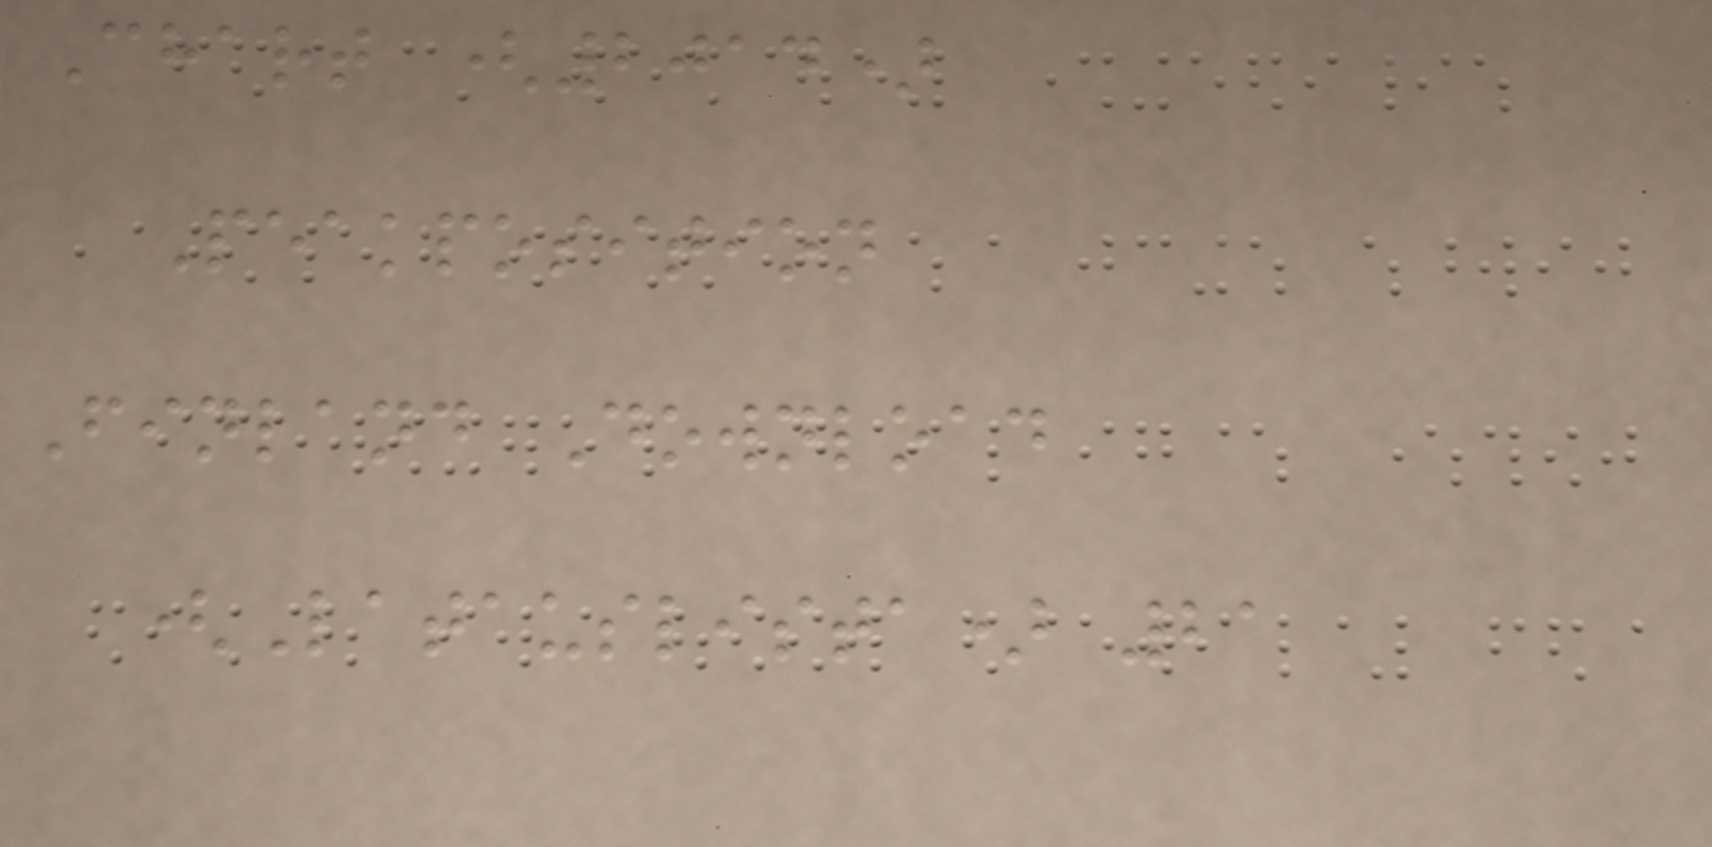Chart (2014)
Peakposition
Finland Download
(Latauslista) 21
